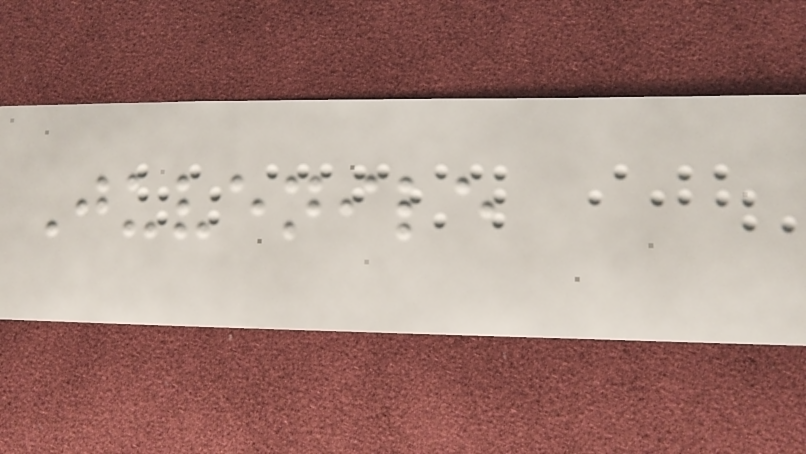Juvenile
